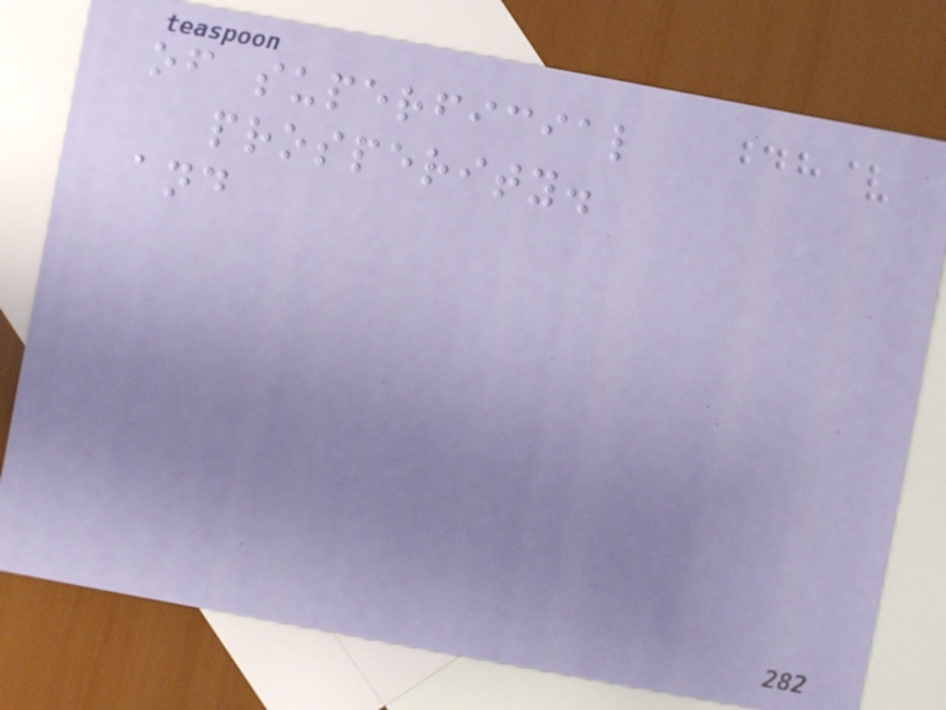of superficial
prosperity.
and
